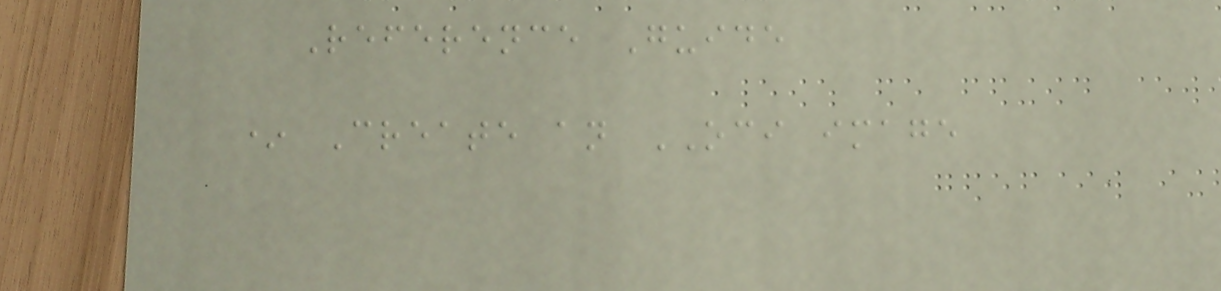Reference Guide
* Create an OCI image
